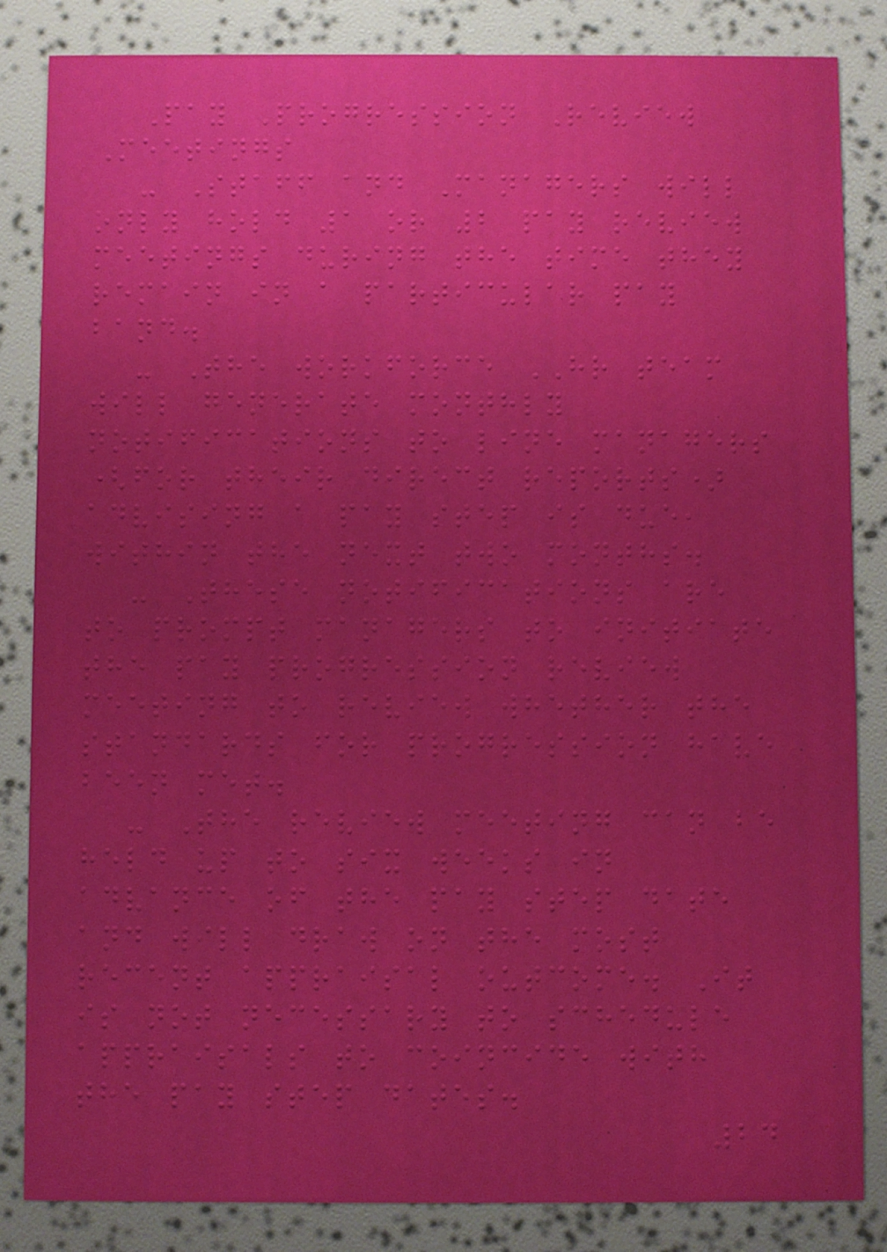Pay Progression Review
Meetings
- Staff and Managers will
only hold 1 or 2 pay review
meetings during the time they
remain in a particular pay
band.
- The workforce HR team
will generate monthly
notifications to line managers
(for their direct reports)
advising a pay step is due,
within the next two months.
- These notifications are
to prompt managers to initiate
the pay progression review
meeting to review whether the
standards for progression have
been met.
- The review meeting can be
held up to six weeks in
advance of the pay step date
and will draw on the most
recent appraisal outcome. It
is not necessary to schedule
appraisals to coincide with
the pay step dates.
24
